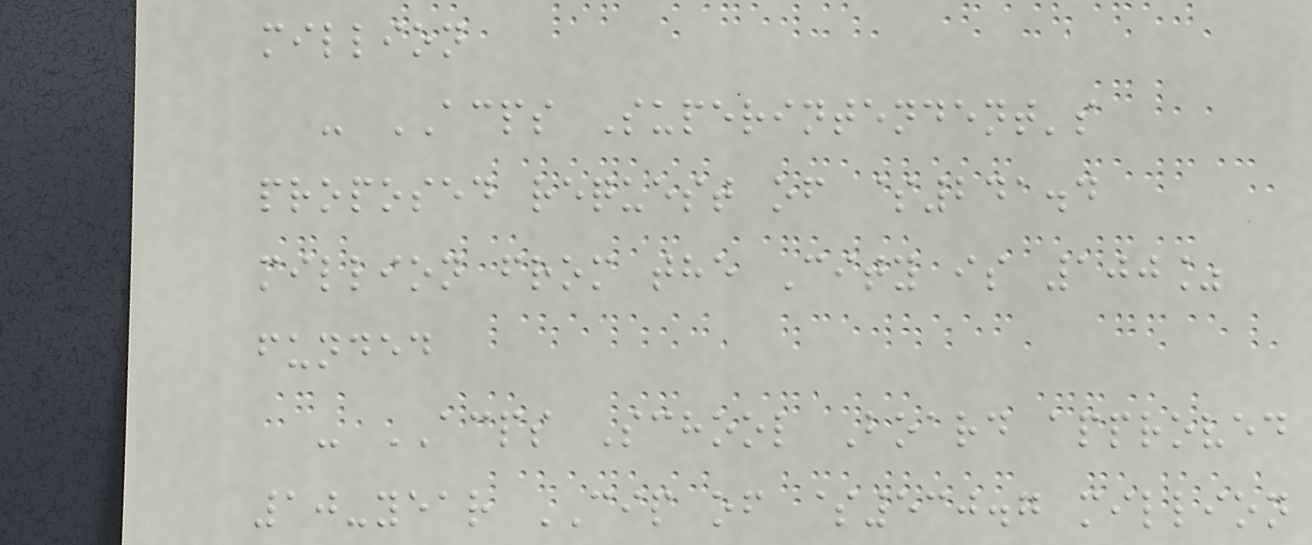million
- ACPS Superintendent's
proposed request of $241.4
million from the City is 100%
funded
- ACPS School Board approved
10-year CIP of $530.7 million
